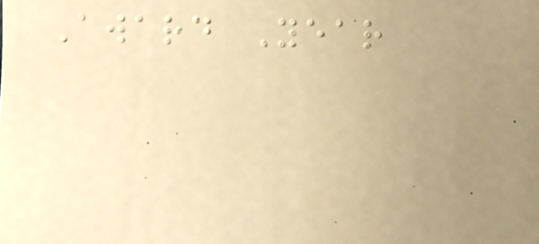Award Year
